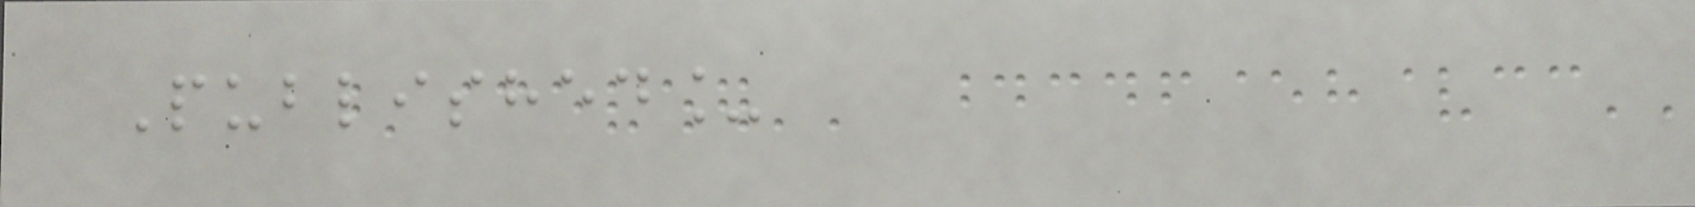Published_
